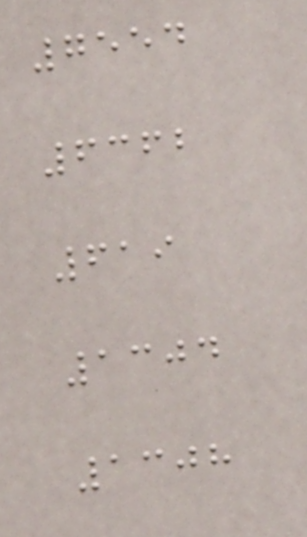7554
6362
619
1304
1308
